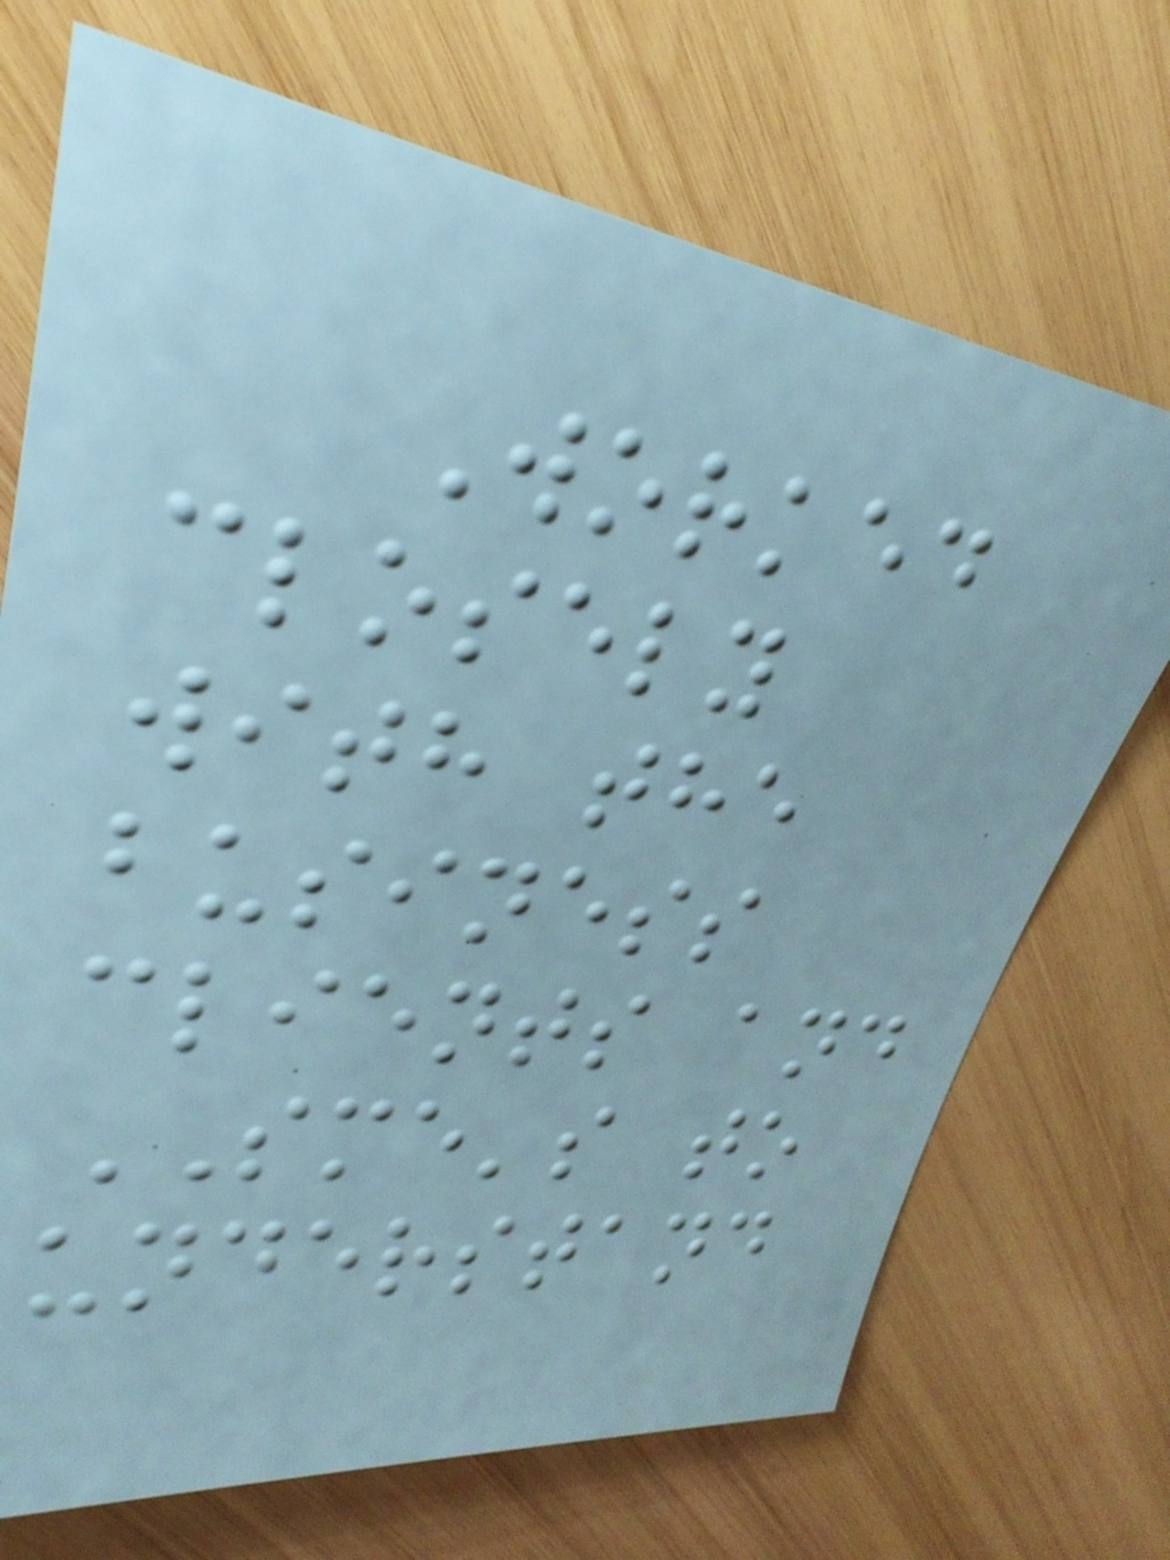Worked
closely
with the
business
clients and
SME's to
understand
